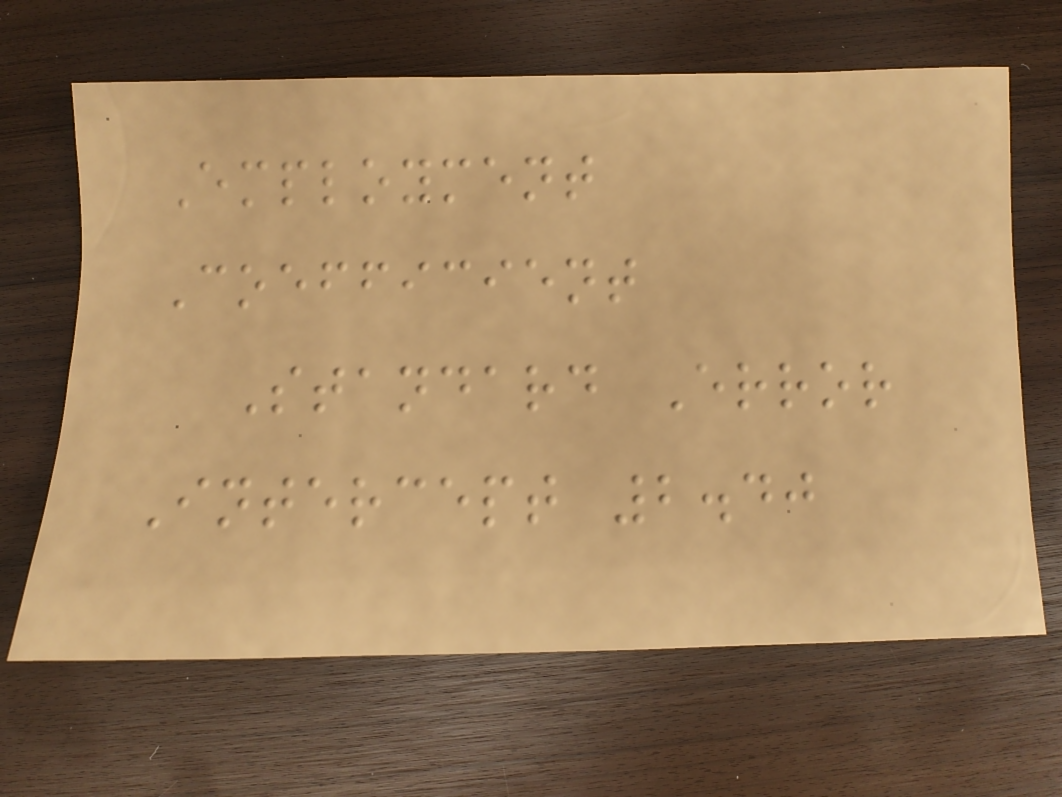Employment
Coefficient
Standard Error
Intercept 2.40
